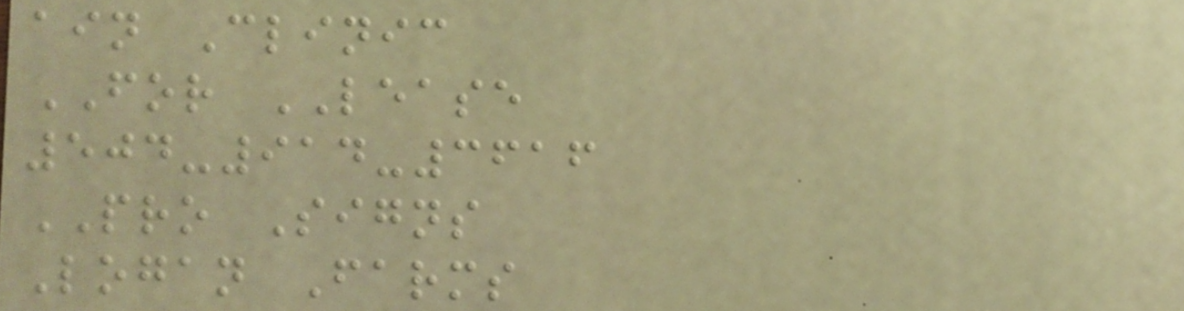ain Clinic
FOR LEASE
504-914-3616
PRO Signs
Logan Farms
